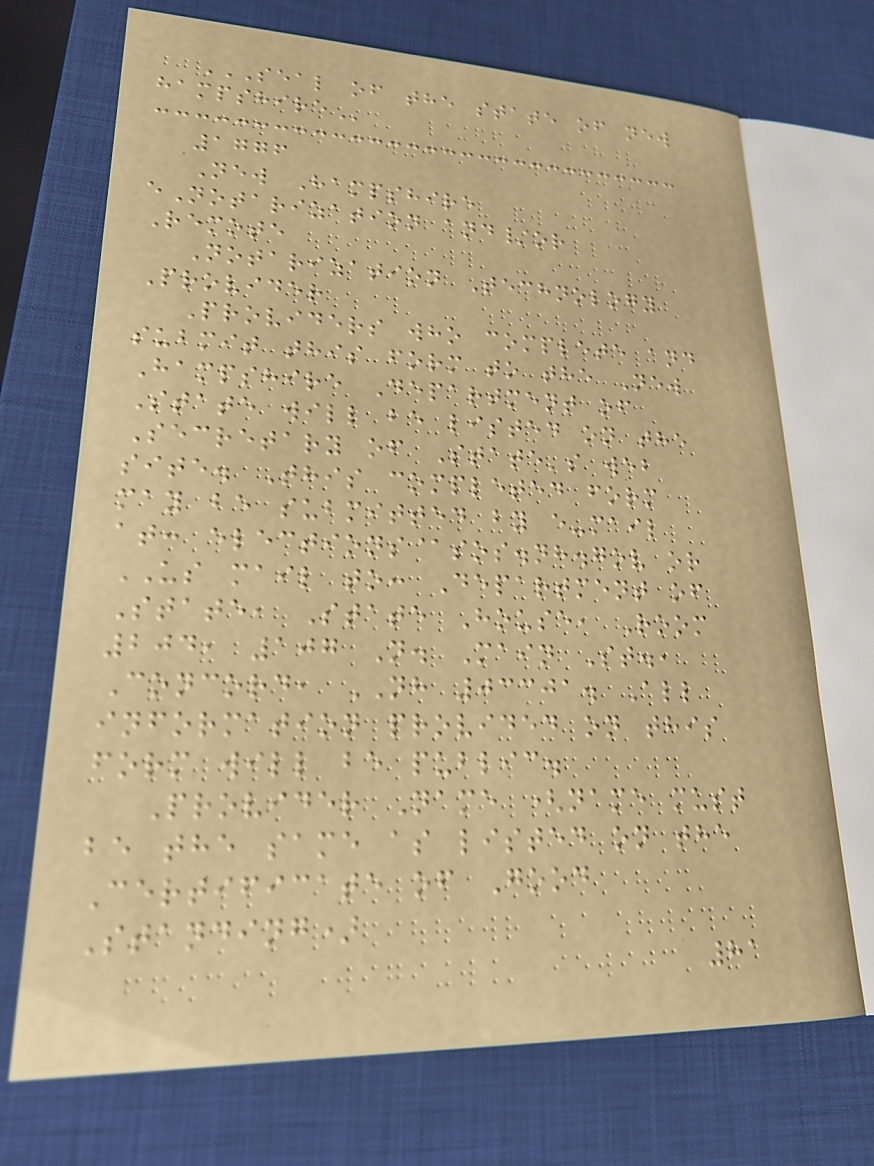SEAL OF THE STATE OF NEW
HAMPSHIRE
1776
New Hampshire
eNotarization and/or
Remote
Notarization Technology
Provider
Providers who complete and
submit this form to the New
Hampshire Department of
State will be listed on the
Secretary of State's web
site. This completed form
may be submitted by e-mail
at: elections@sos.nh.gov or
US mail to: Department of
State, State House, Room
204, 107 N. Main St.,
Concord, NH 03301. All
information provided on this
form will be public.
Provider Name (name must
be the same as listed on the
Certificate of Good
Standing)
81
